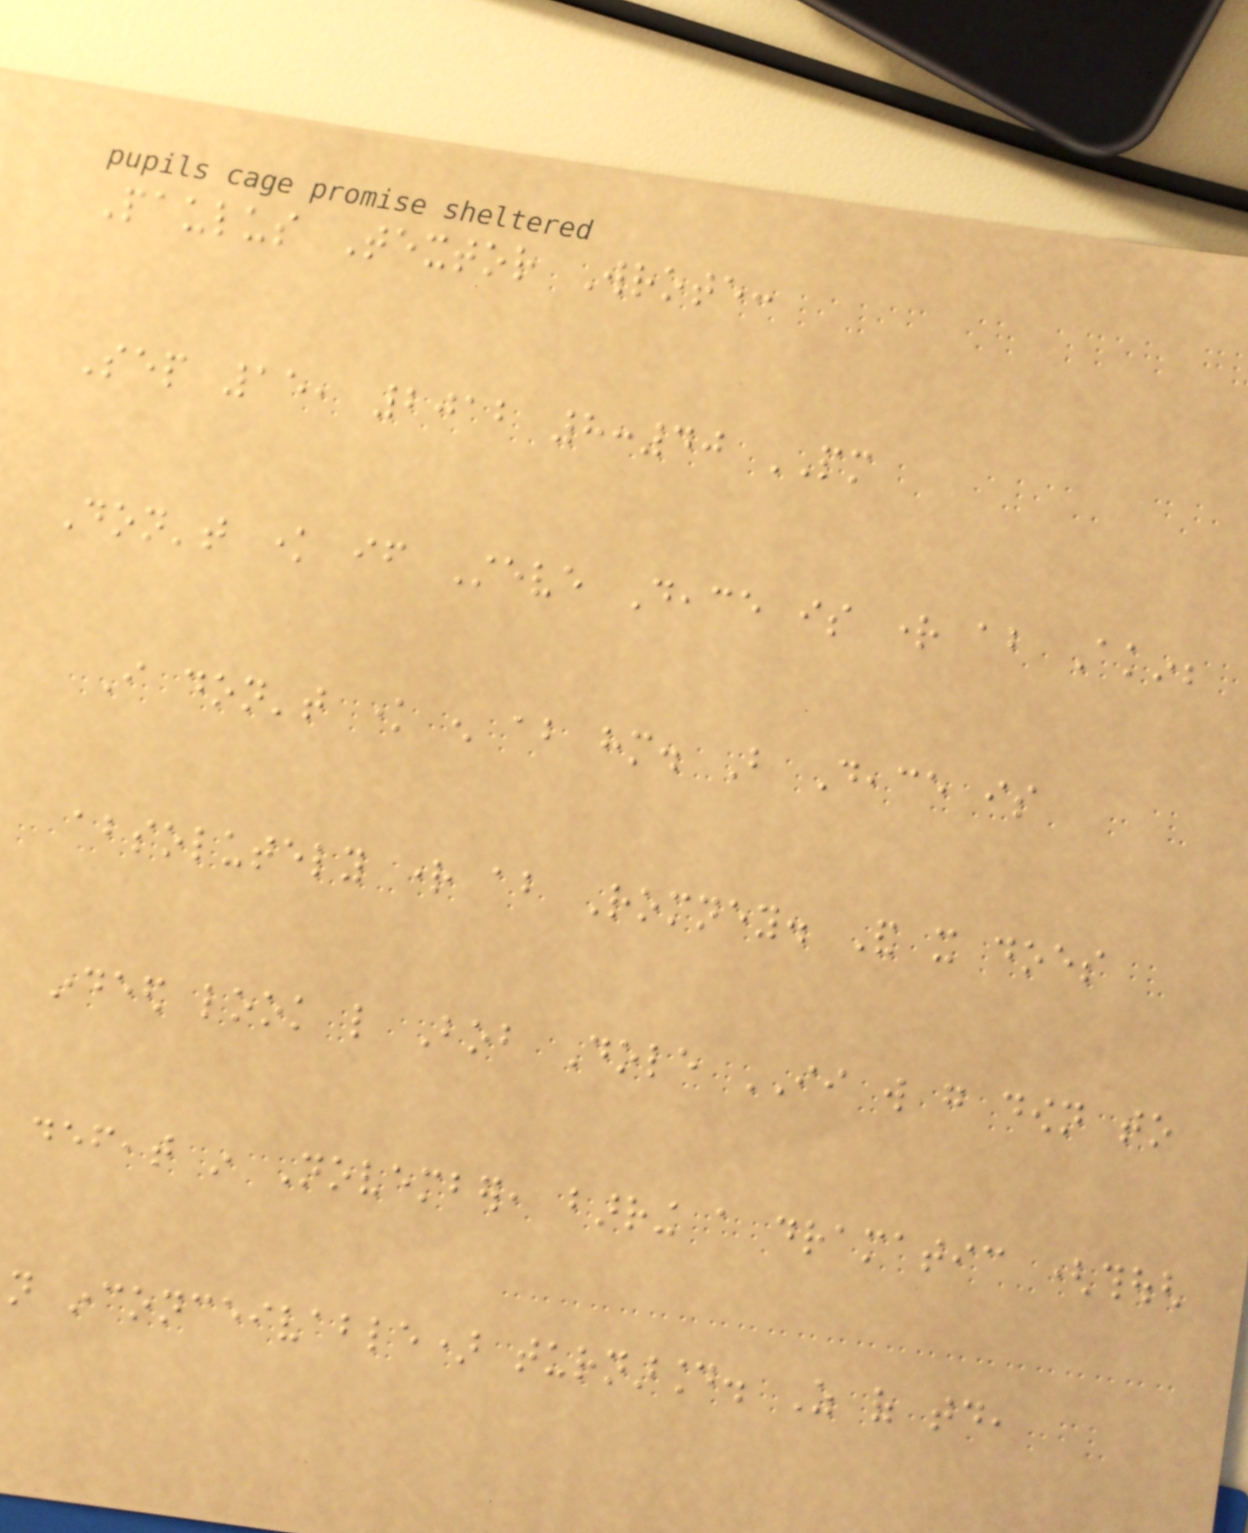Paulus Textor Wrote:
Sep 15, 2012 8:40 PM
Don't know if Steve Deace is right about Akin;
I don't know enough about him. But Deace is
absolutely right about Romney. And it does
indeed look like Bob Dole II will go down to
defeat in November, barring a dramatic (though
not inconceivable) turnaround. As of today,
